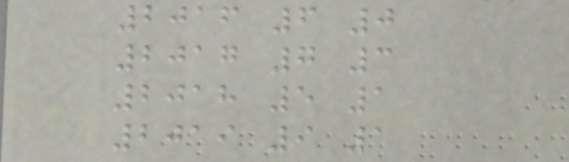2016 6 0
2017 7 3
2018 5 1
2019 9 1
